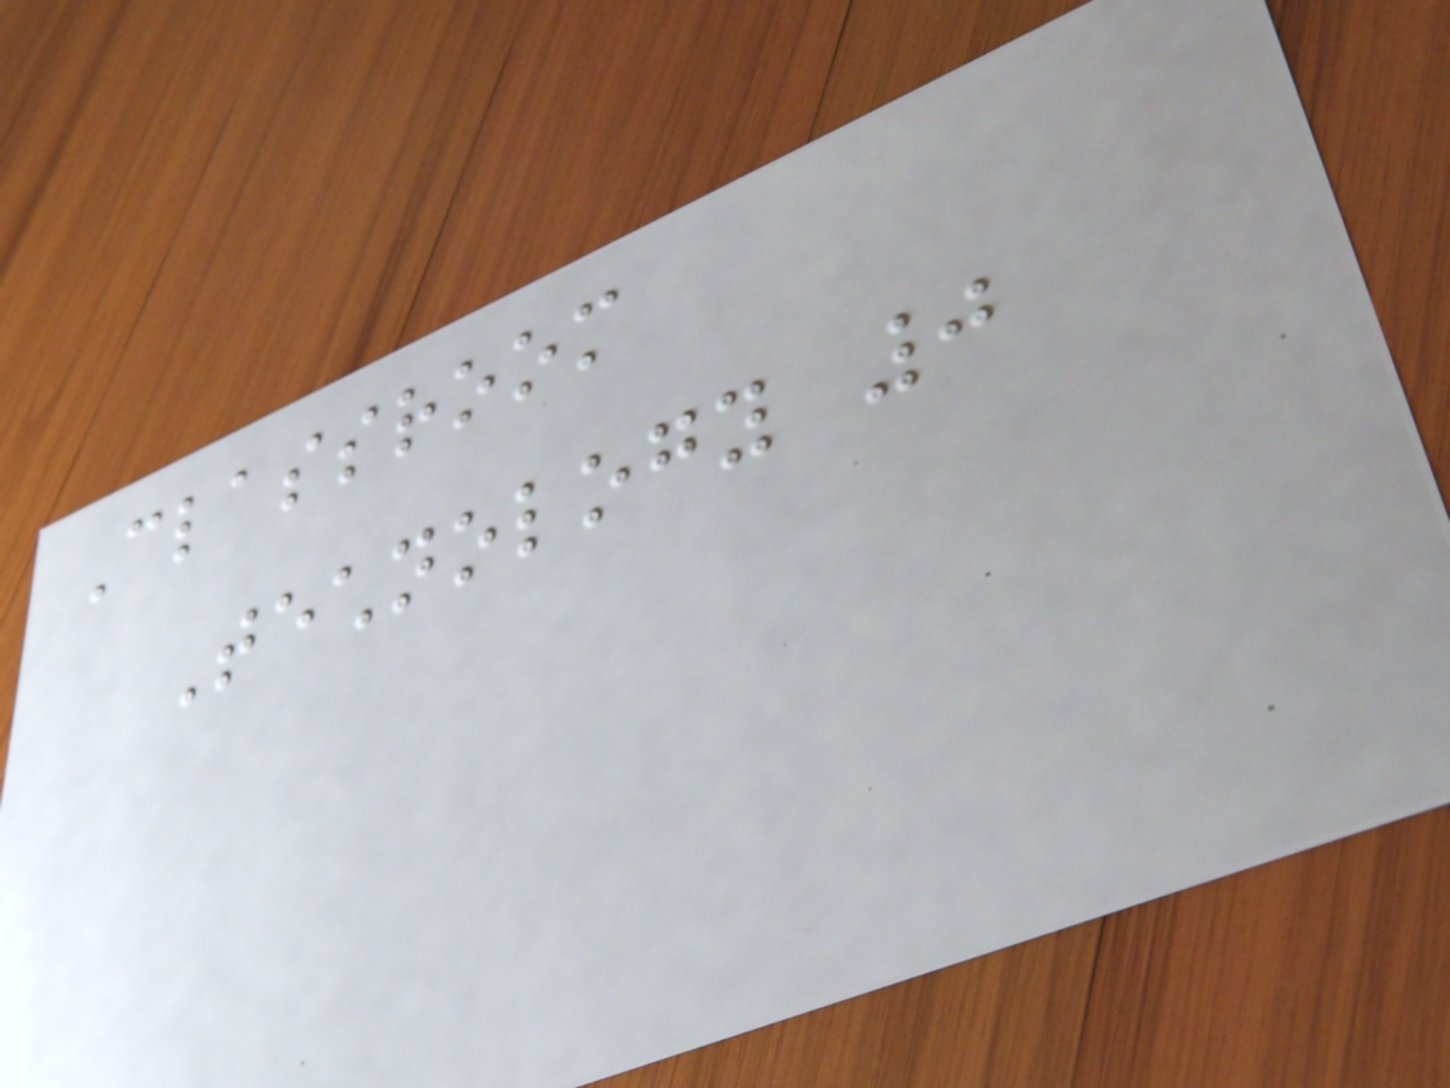Classroom
Technology 0
